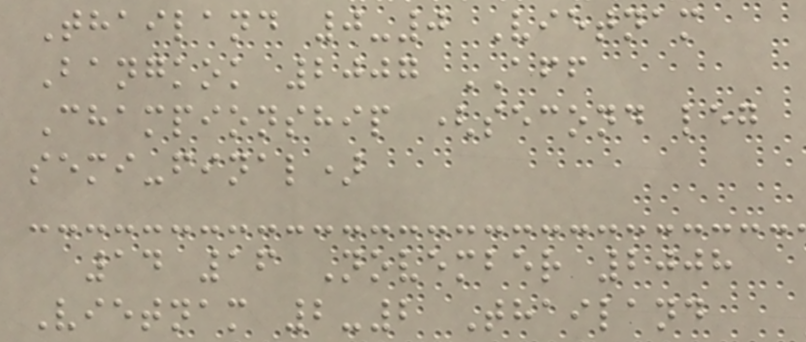Thailand 0-0 Vietnam
Bangkok 2007 AFF
Championship (second leg
semi-final)
14 16 November 2008
Vietnam 2-2 Thailand
